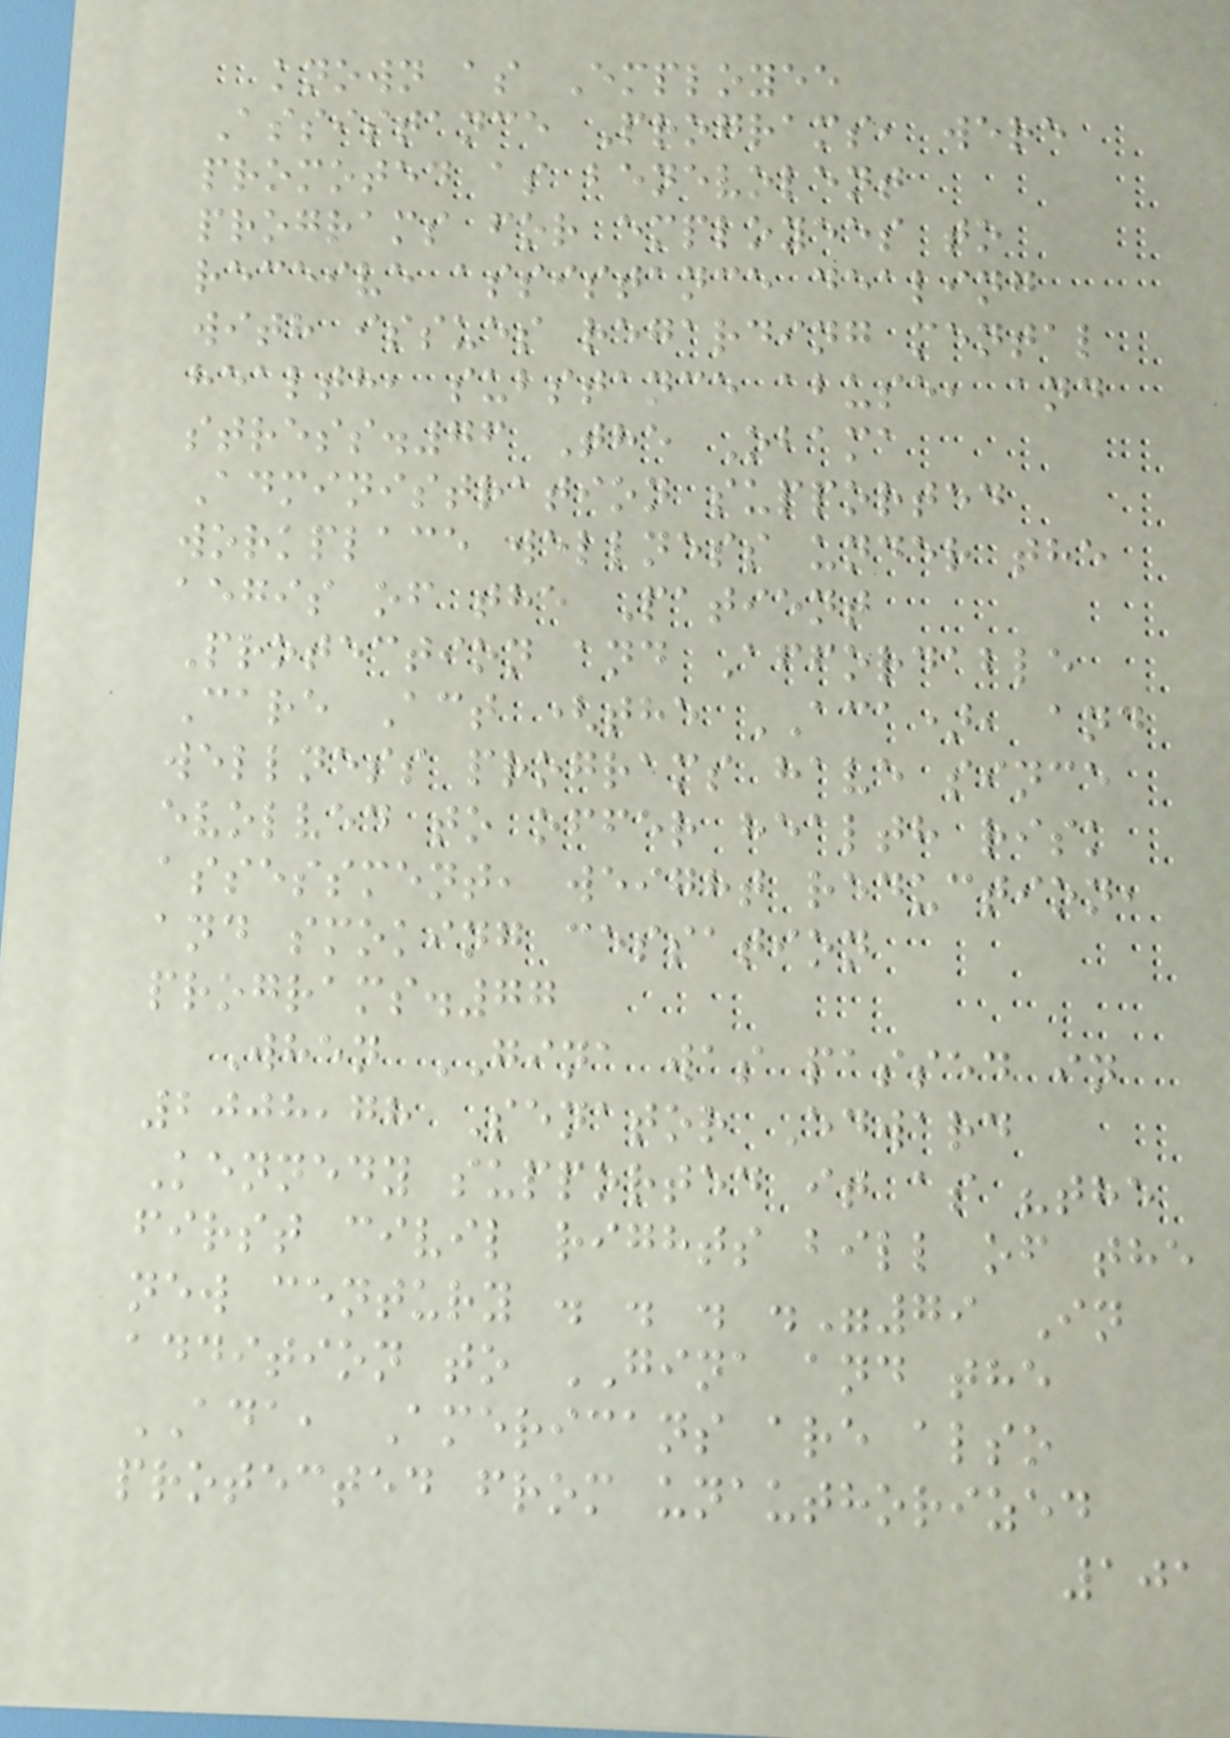known as Employee
Assistance Programs, were
promoted as benevolent
programs for employees to
receive assistance dealing
with issues regarding mental
health, substance abuse, and
stress.76 The Obama
Administration supported
workplace wellness under the
aegis of the Patient
Protection and Affordable
Care Act (the ACA), and
wellness programs have since
evolved to offer health risk
assessment, weight reduction,
and smoking cessation
programs.77
When GINA was passed in
2008,78 Senator Edward
Kennedy supported it as "the
first civil rights bill of the
new century . . . ."79 In
addition to GINA and the
ADA, Americans are also
protected from unauthorized
101
